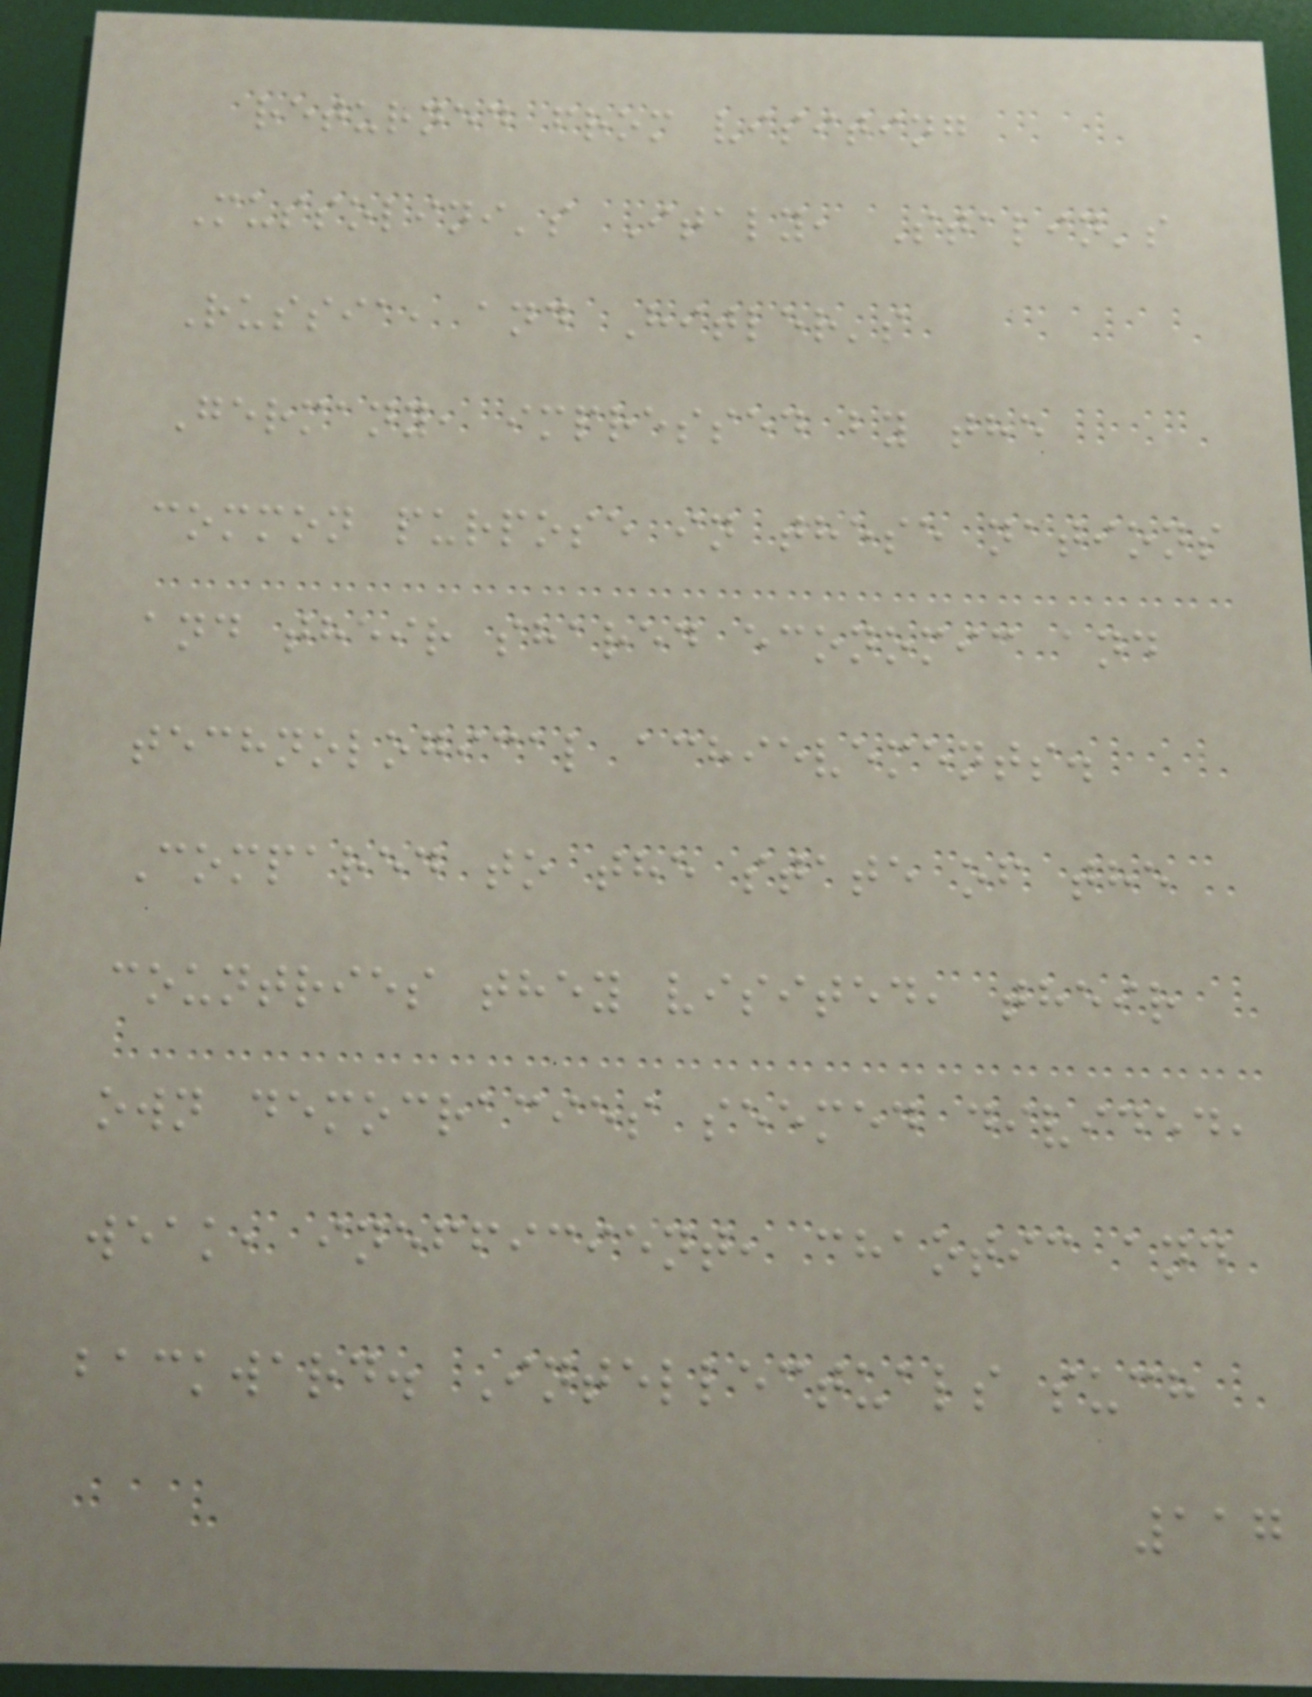returned from visiting
Mussolini's Italy, Stalin's
Russia, and Hitler's
Germany, impressed by the
common purpose in these nations
and their shared economic and
technological achievements.
Compared to the state of the
countries they visited, their
own democracies seemed divided,
weak, inefficient, chaotic and
backward. Intellectuals such
117
